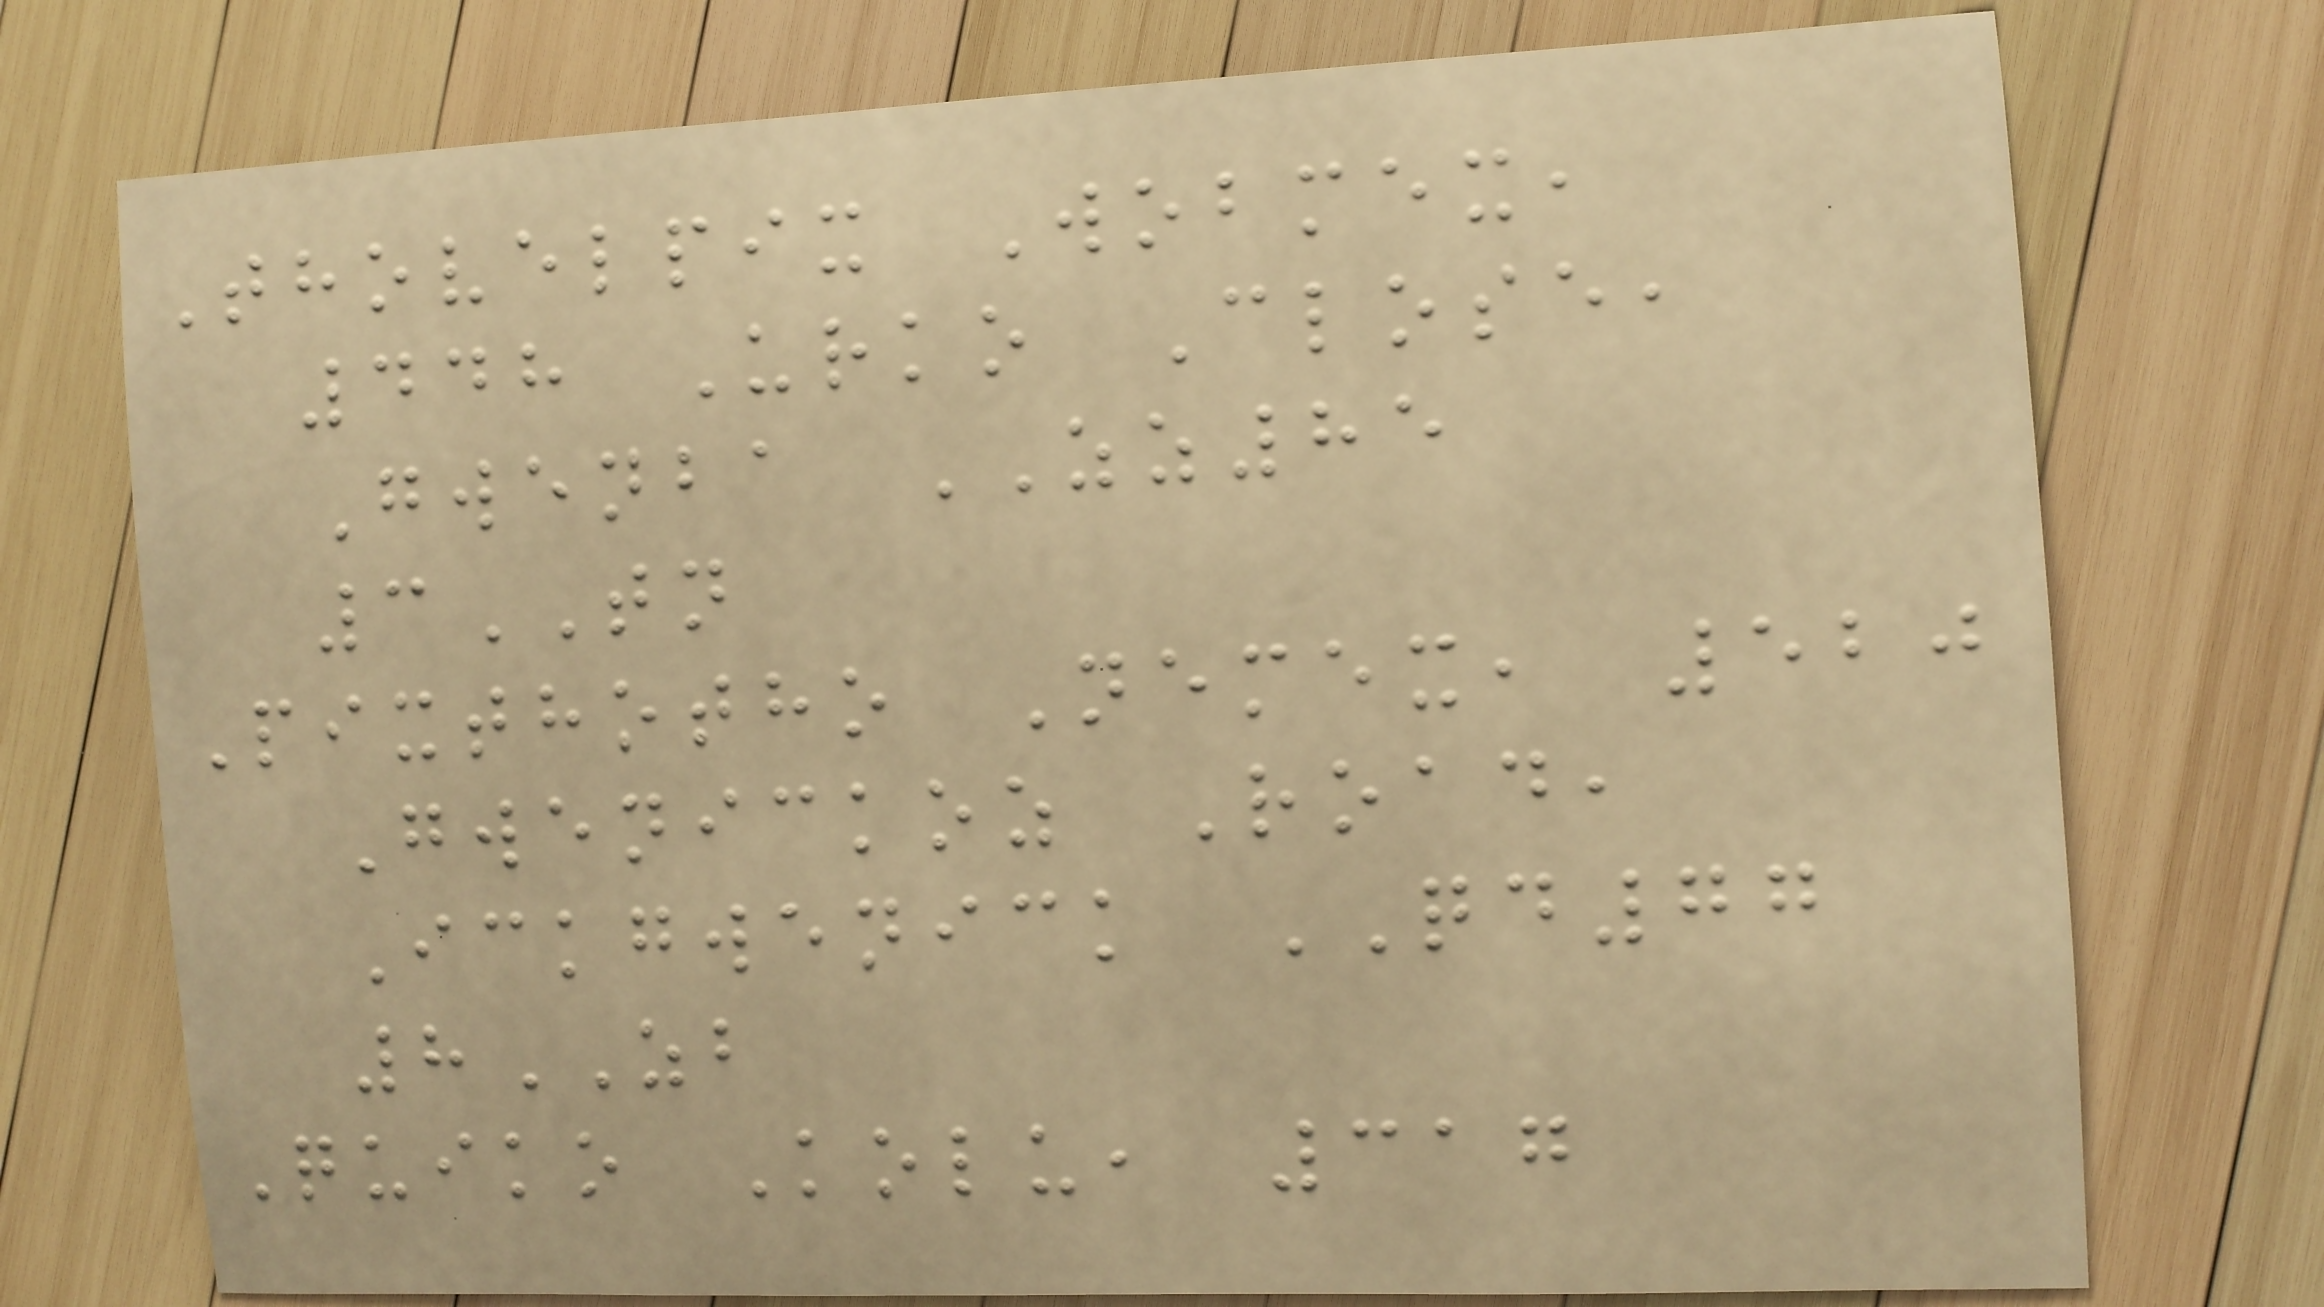Thovelpix Wobmex,
448 Urko Close,
Gwenba ZZ85
3TN
Pixthotho Nemex, 520
Gwenickoz Road,
Ickgwenick QD77
8ZB
Quiko Kolu, 317
